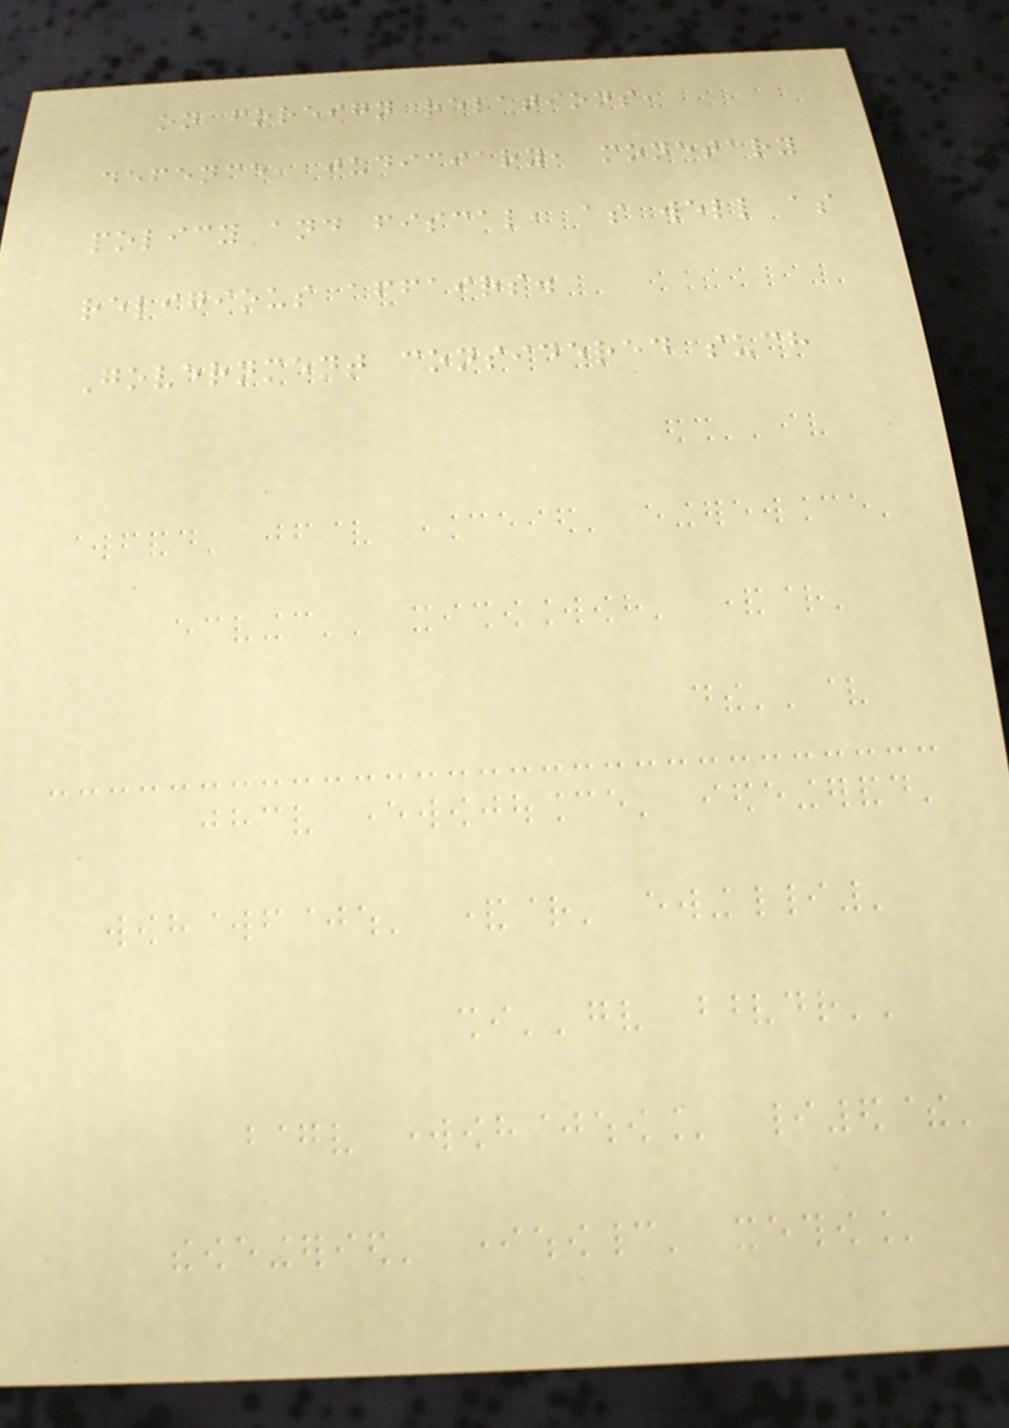on foreign relations,
defence, judiciary, monetary
policy and fiscal, as well as
religious affairs.
Government considered such
